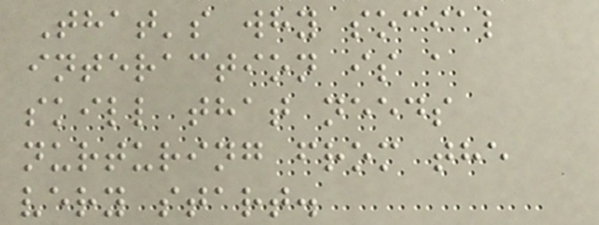That's why social
interaction is a
skill that needs
nurturing from the
very start.
